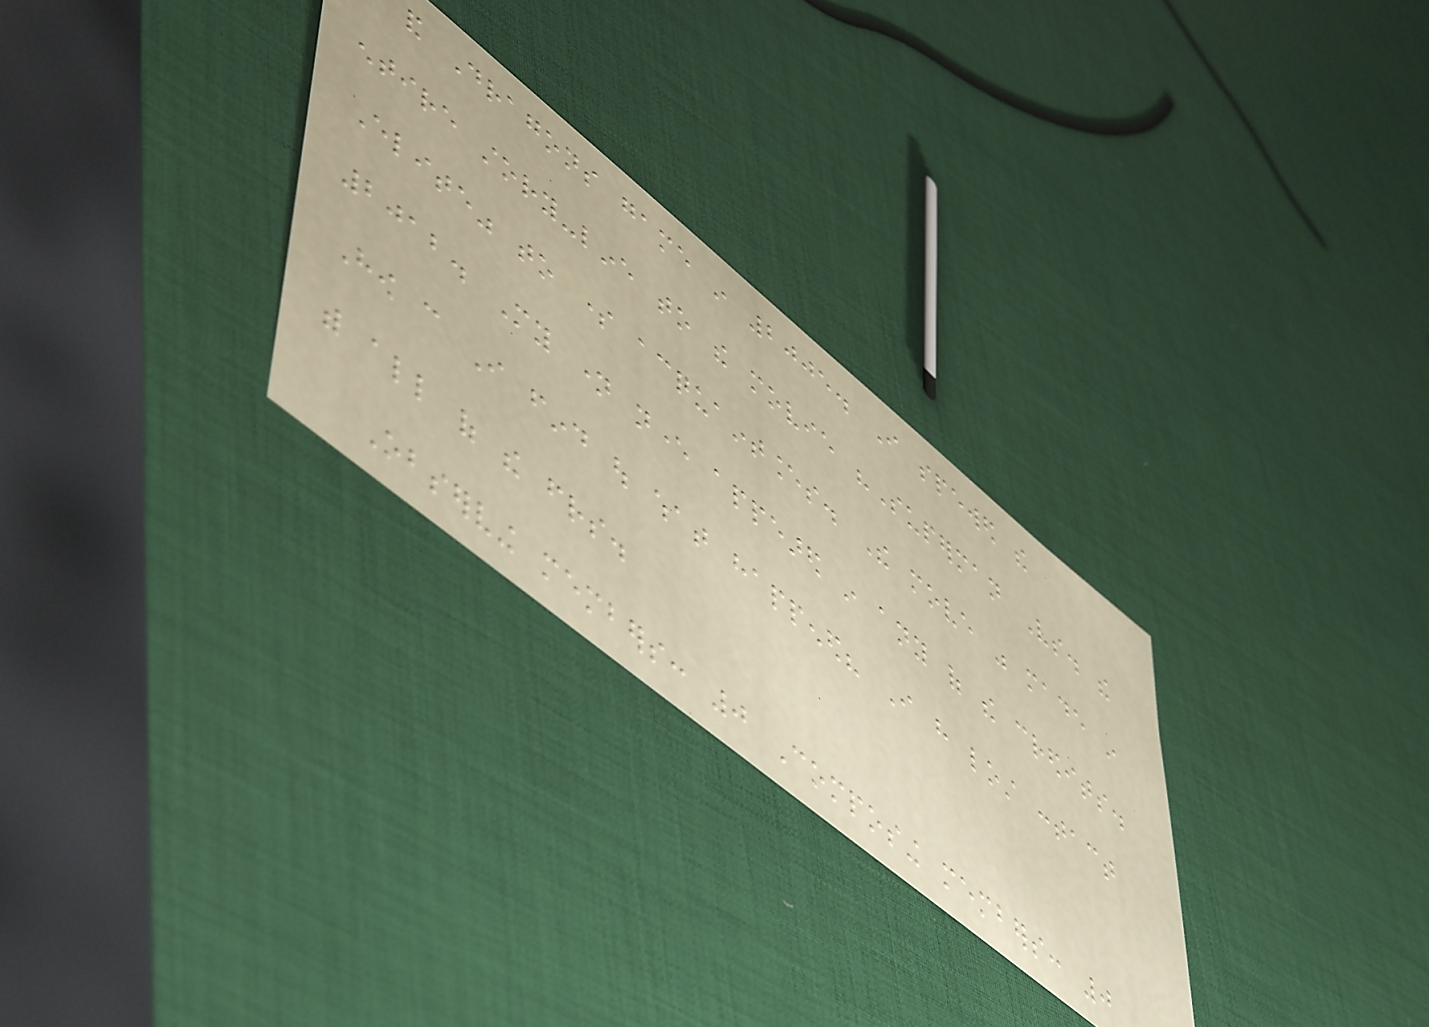and Dragons game in 2005. I spewed the
entire story-line to the movie "Superman Vs. the
Elite" to some acquaintances. The move was made in
2012. My name never appeared in any of the credits.
How can I find out what happened? I have lost contact
with all of the friends.
Observing members: 0 Composing members: 0
